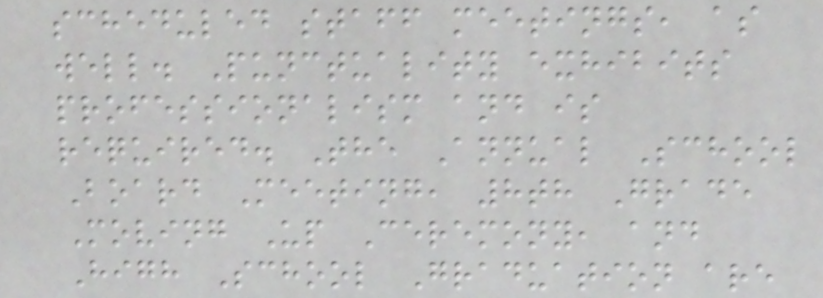scheduled staff meetings, as
well. Punctuality exhibits
professionalism and is
required. The Annual School
Board Meeting, 8th Grade
Moving Up Ceremony, and
High School Graduation are
